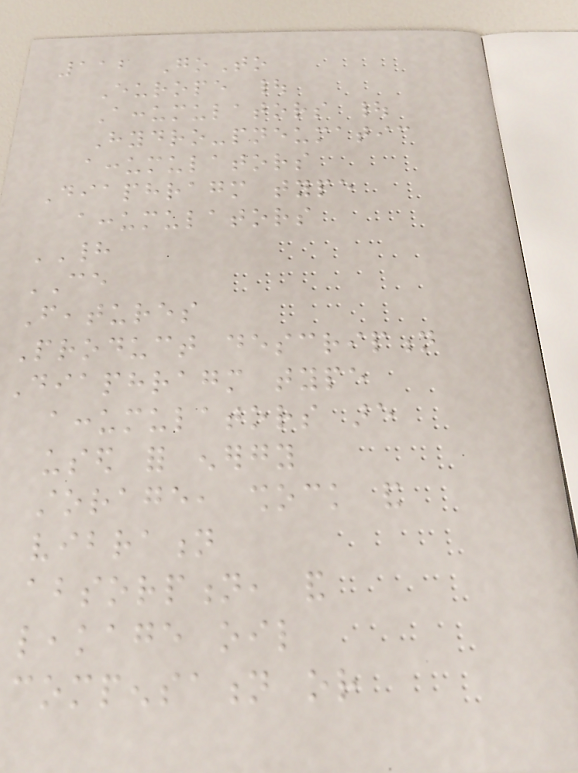112 GoTo
Europe |
Accumulators |
Hydro-pneumatic
accumulators
Diaphragm type
accumulators
HAD
CE
Features
Product description
Diaphragm type
accumulators are
used for energy
storage, shock and
vibration
absorption, and
leakage oil
compensation or
